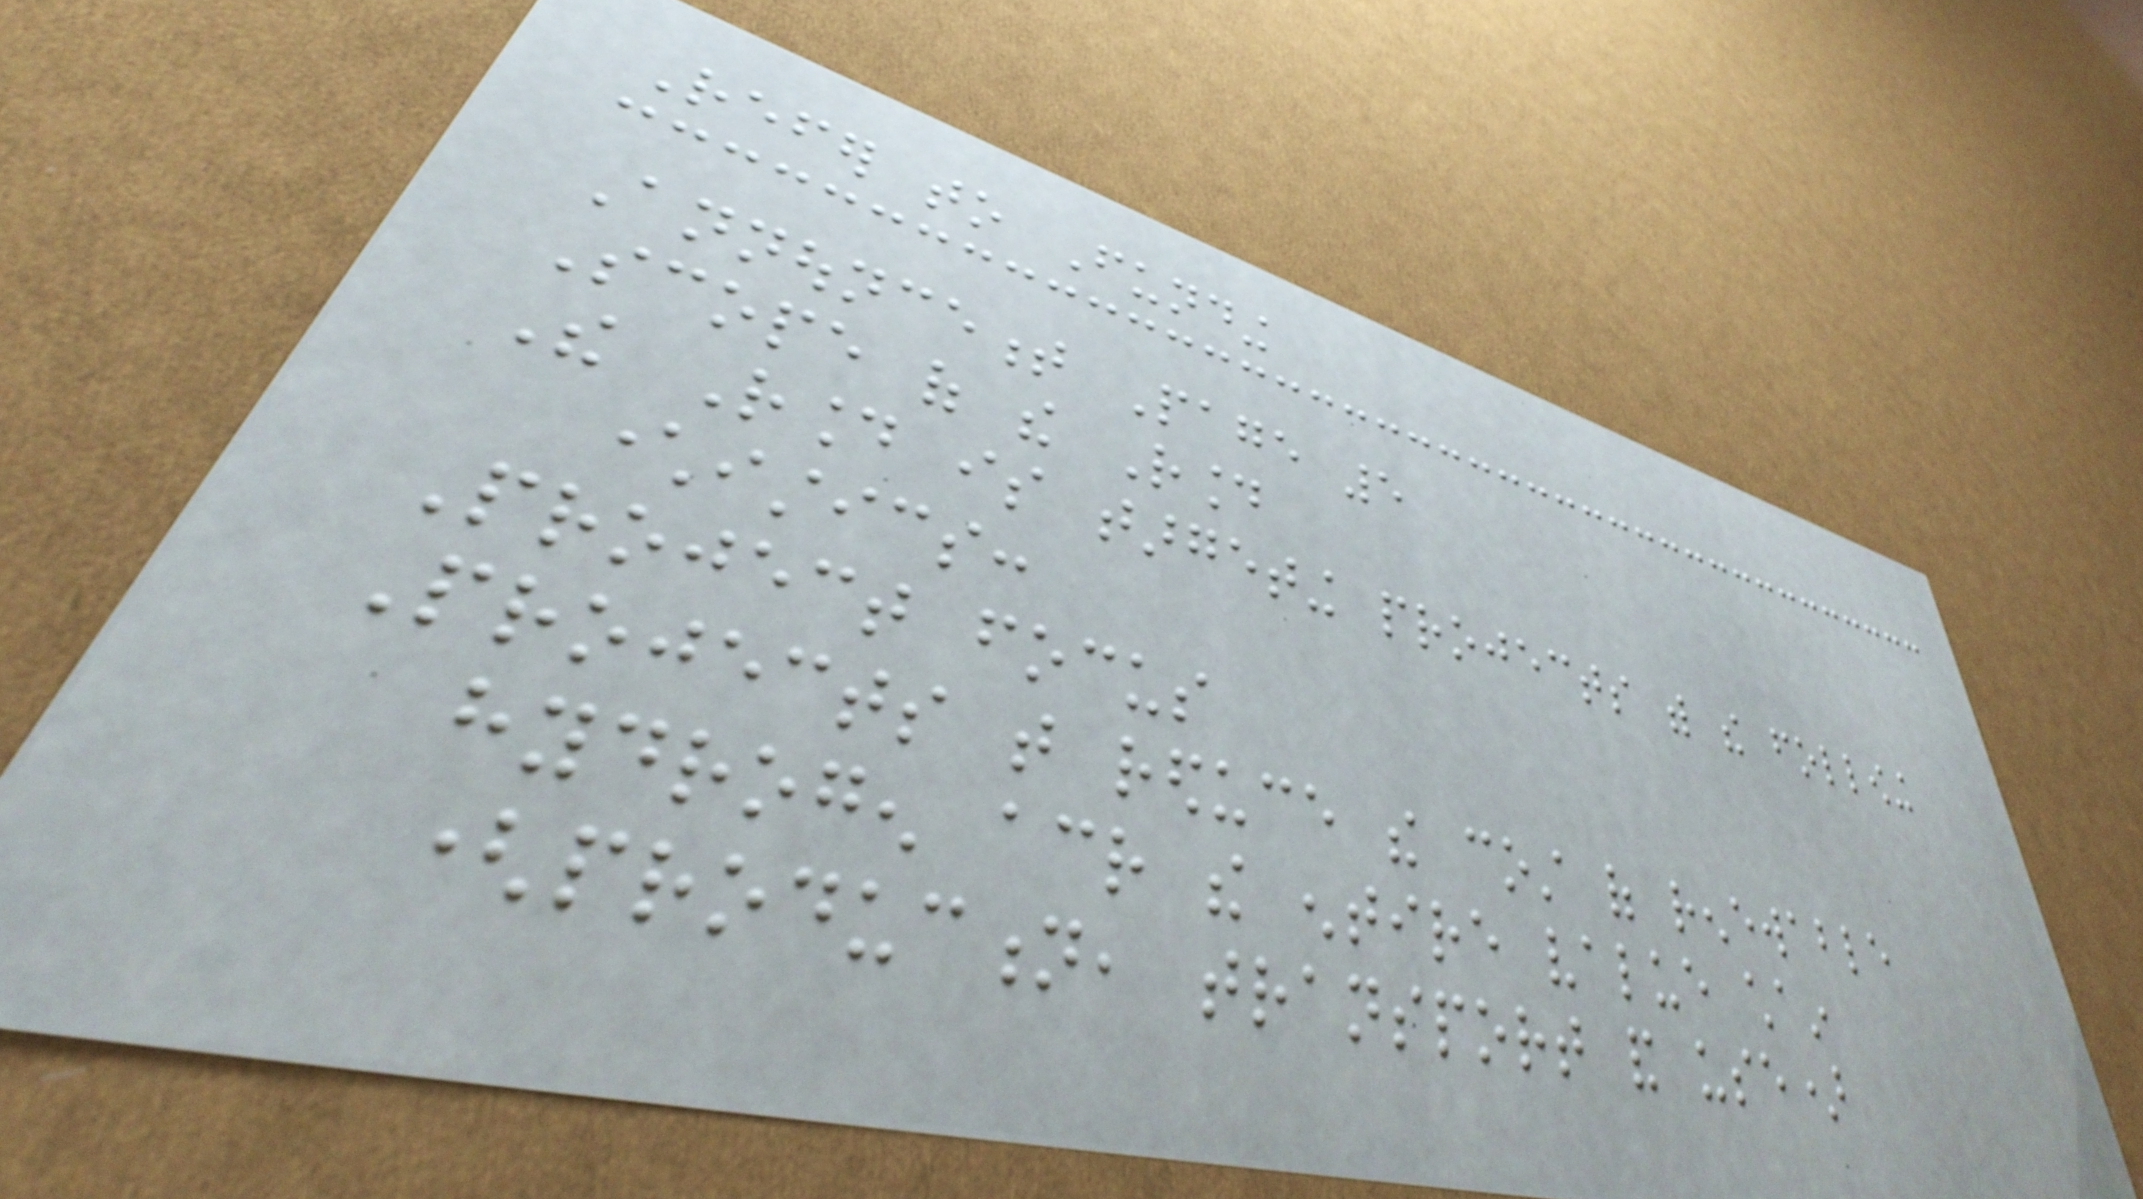Refer to Funding
Announcement Page 5
Scope of the Round
The Round is targeting projects with the following
characteristics:
Project focus
Projects that reduce the cost of renewable
hydrogen across the entire value chain
(production, transport and use)
